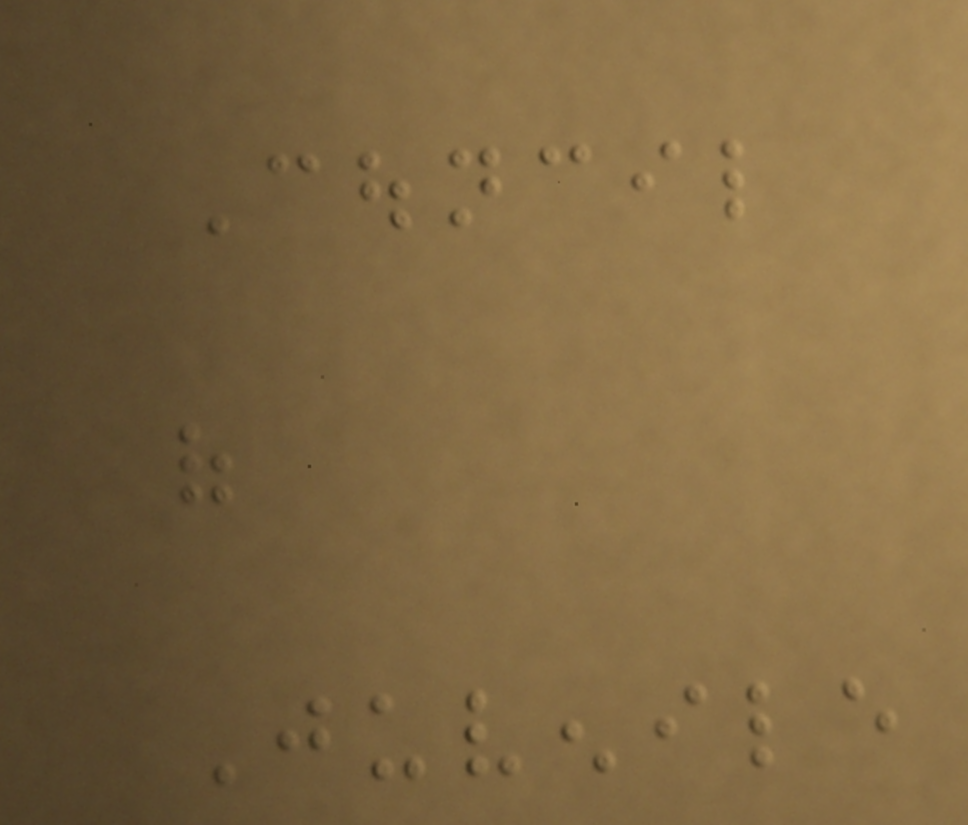Council
of
Juvenile
